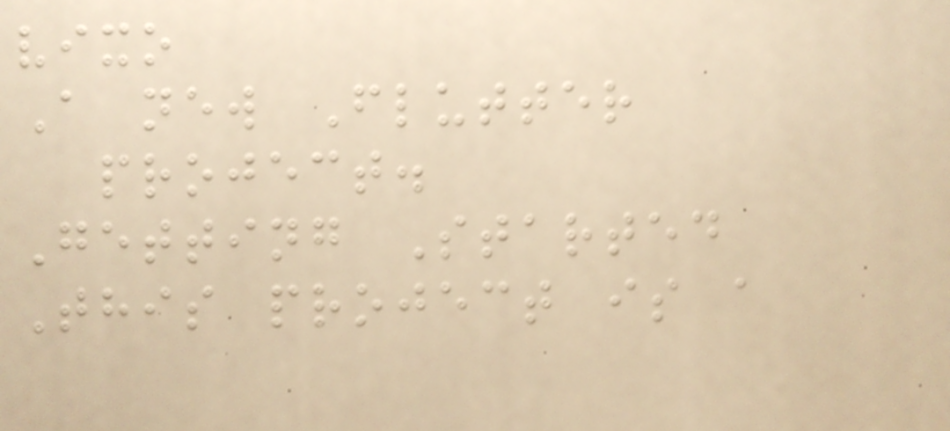vixo
A new Flutter
project.
Getting Started
This project is a
